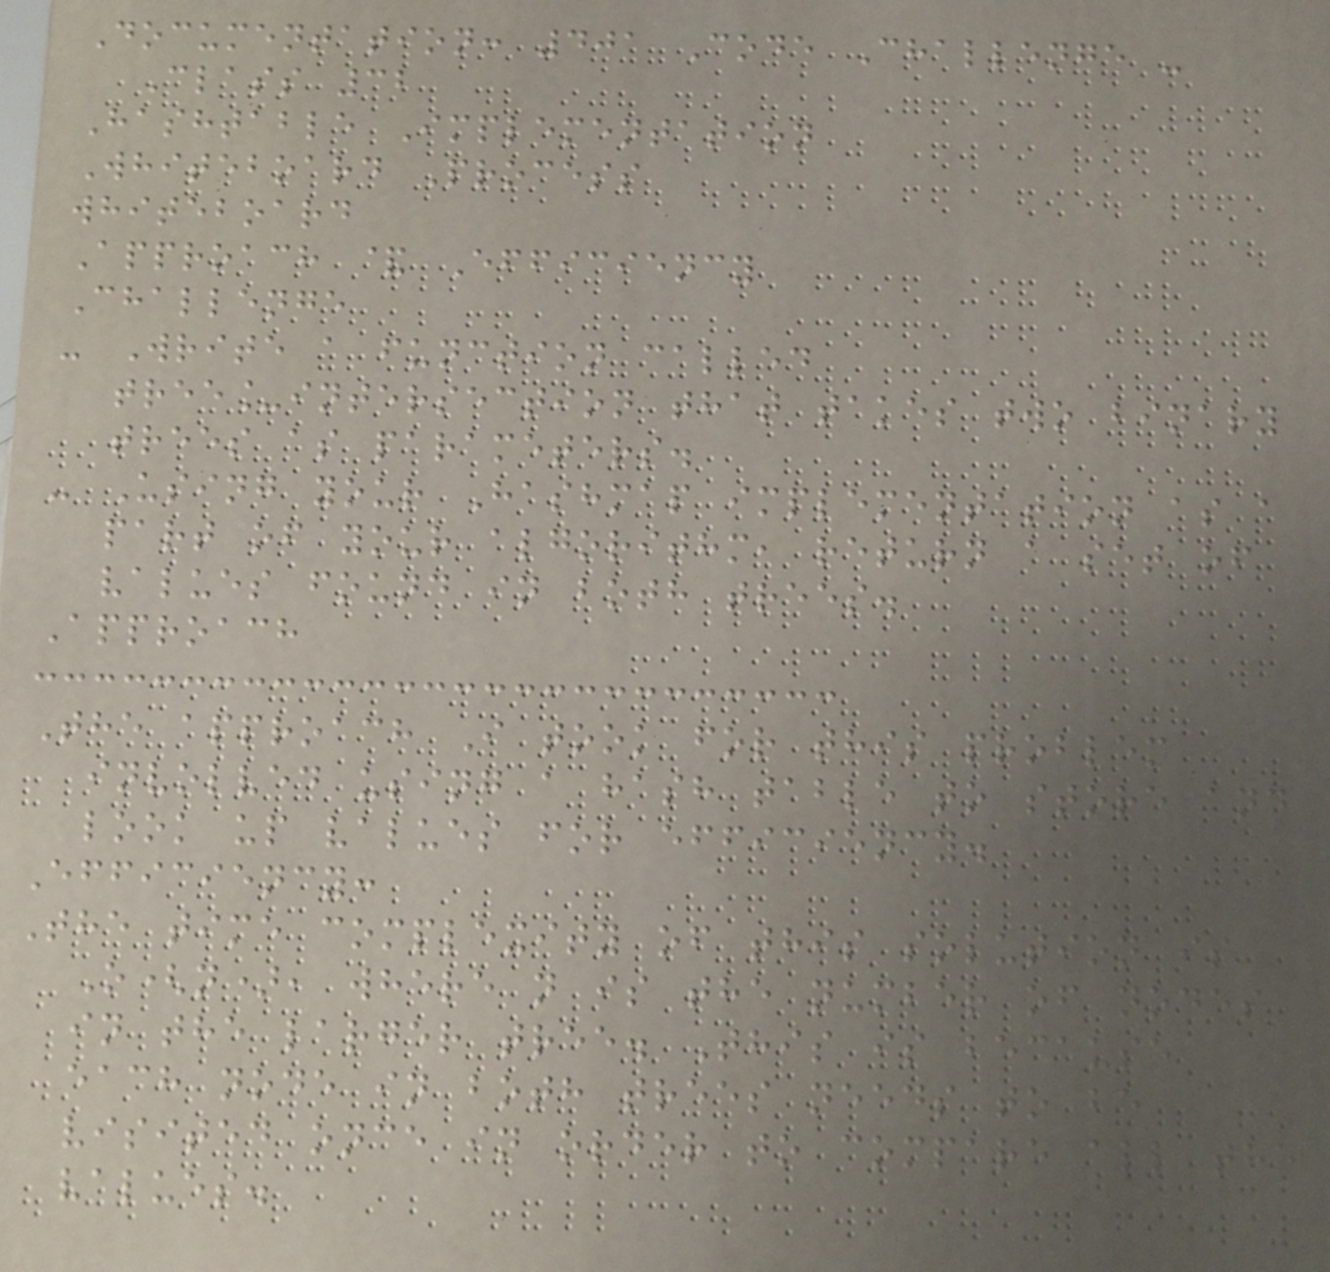Documentation: 401 Code Challenge -
Class 32
Hashtable Implementation
Whiteboard Process
whiteboard
Approach & Efficiency
Challenge
- Write a function called
tree_intersection that takes two binary
trees as parameters.
- Using your Hashmap implementation as a
part of your algorithm, return a set of
values found in both trees.
Approach
The approach I took for this problem
involved using a hash table to store and
look up values for efficiency.
Efficiency:
The time complexity of this solution is
O(n), where n is the number of nodes
in the larger tree. This is because
each node in both trees needs to be
visited once in order to compare all the
values.
